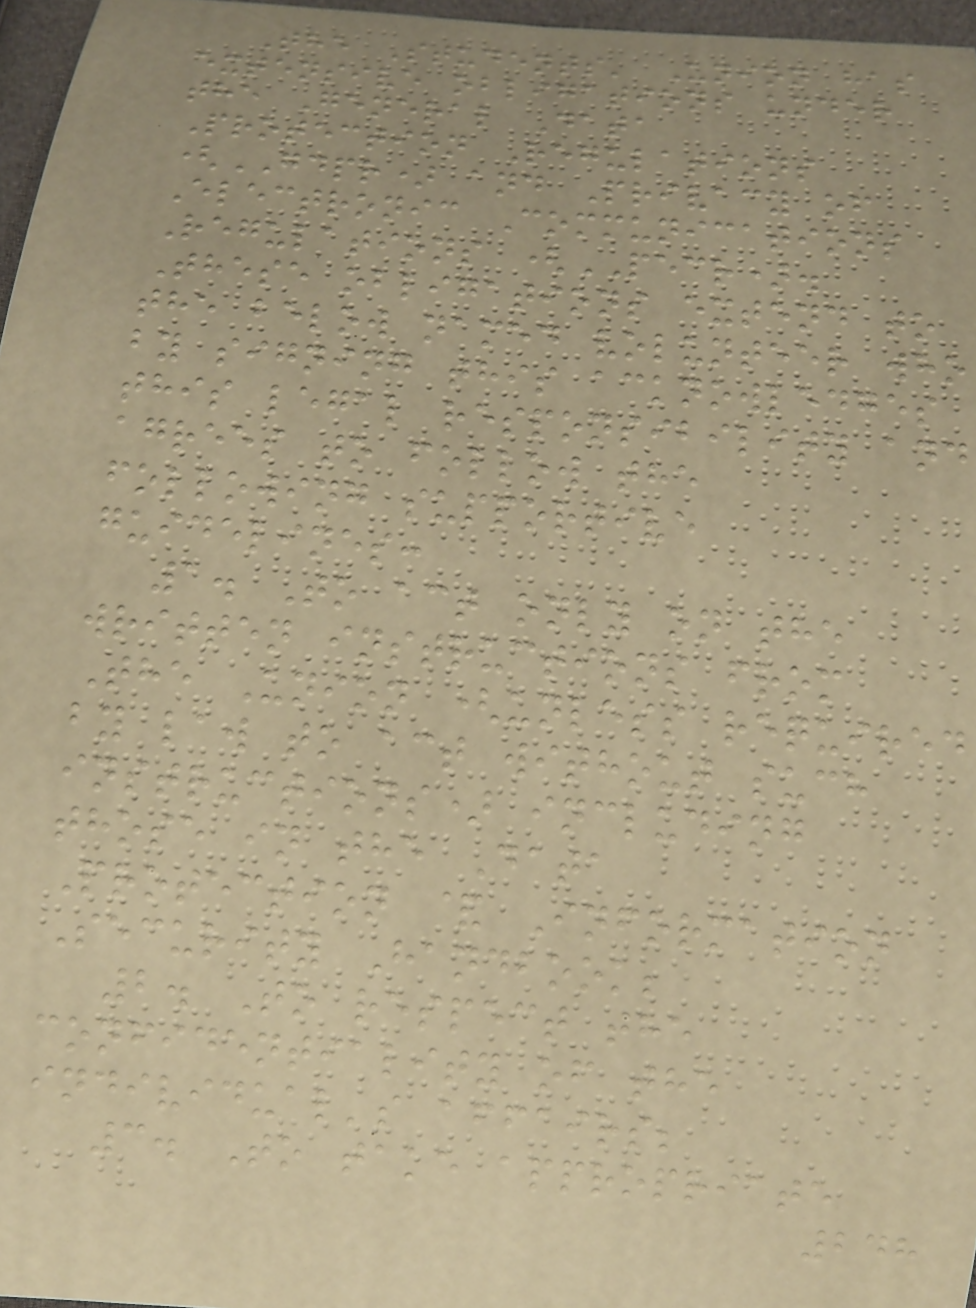The Students' Union has
extensive obligations under
the General Data
Protection Regulations
(GDPR) and Privacy of
Electronic Communications
Regulations (PECR).
These obligations extend to
the below named volunteer who
by signing this acknowledges
this legal responsibility and
agrees to follow the
following supportive
guidelines:
1. To act only on the
written instructions from
The Union (unless required
by law to act without such
instructions) including
those in the Data
Protection & Information
Security Handbook;
2. To respect the
confidentiality of the
individual's affairs;
3. To take appropriate
248
